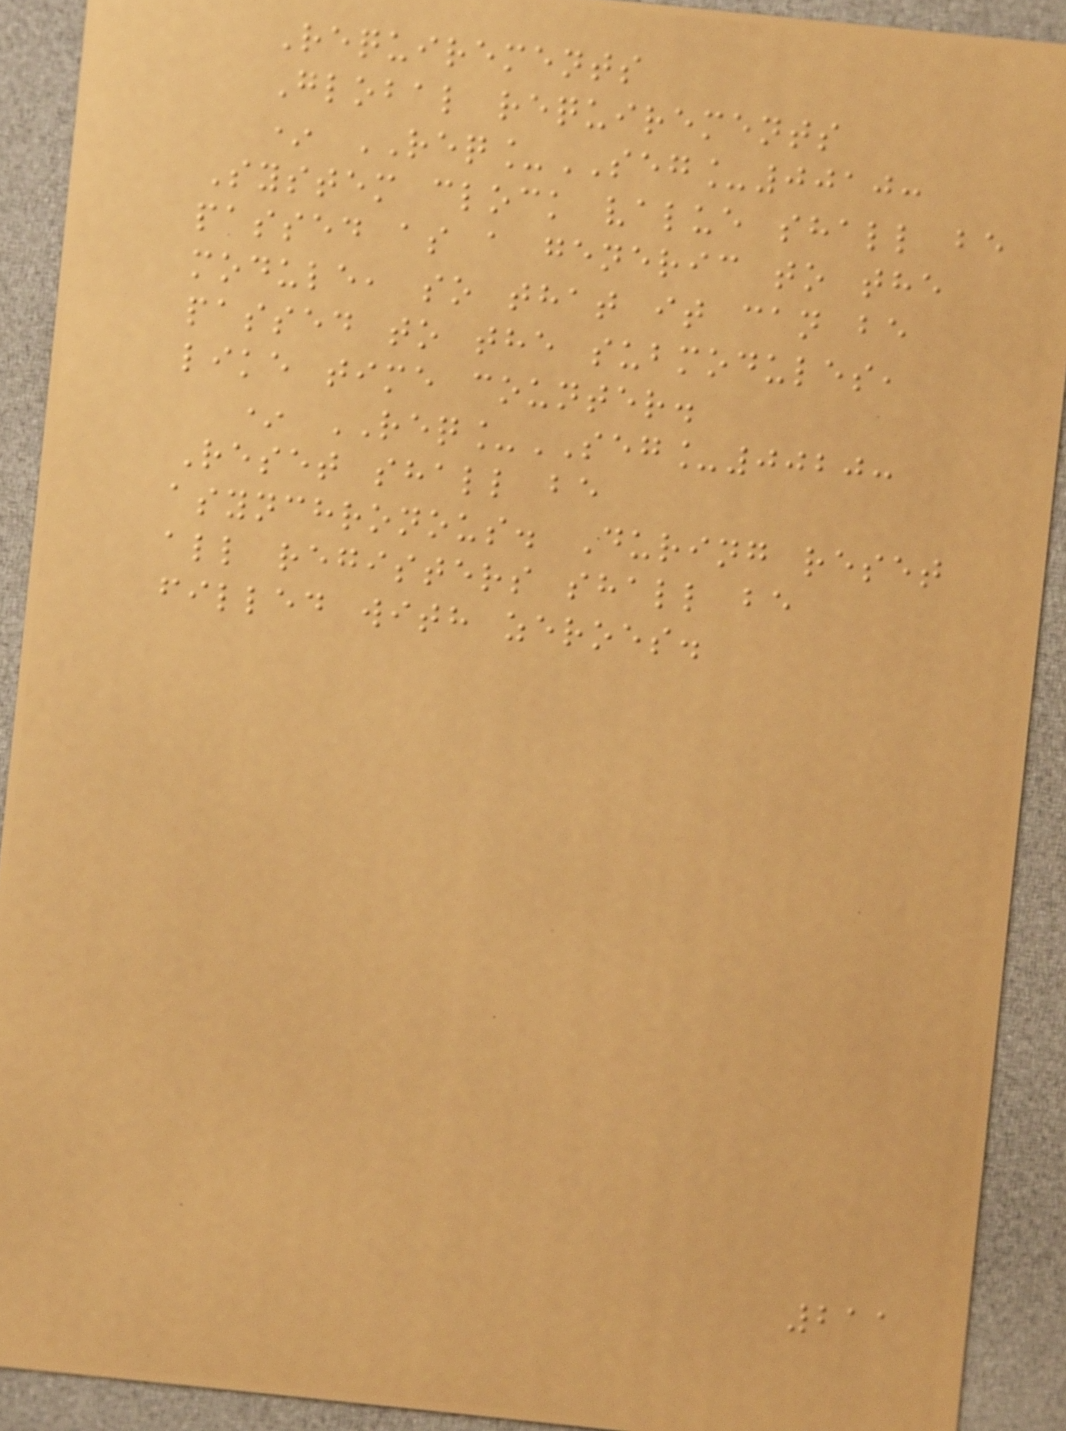Requirements
Global requirements
* REQ_SEG_0010:
System clock value shall be
passed as a generic to the
module, so that it can be
passed to the submodules,
like time counter.
* REQ_SEG_0020:
Reset shall be
asynchronous. During reset
all registers shall be
filled with zeroes.
211
